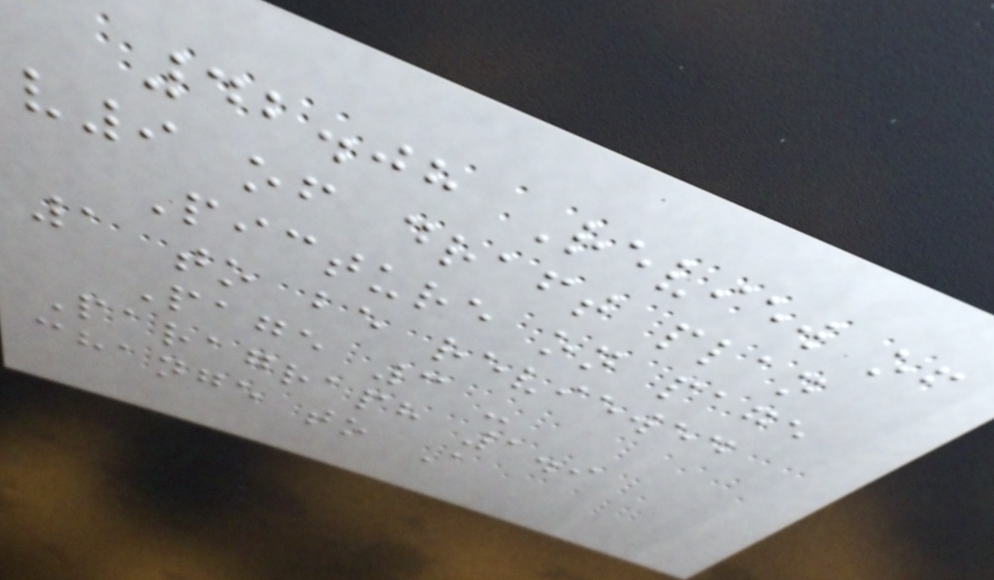42.08 Review of
v9 of draft plan
Picture on page
1 to be reviewed
Page 3 -
Paragraph 1.9
change to A
